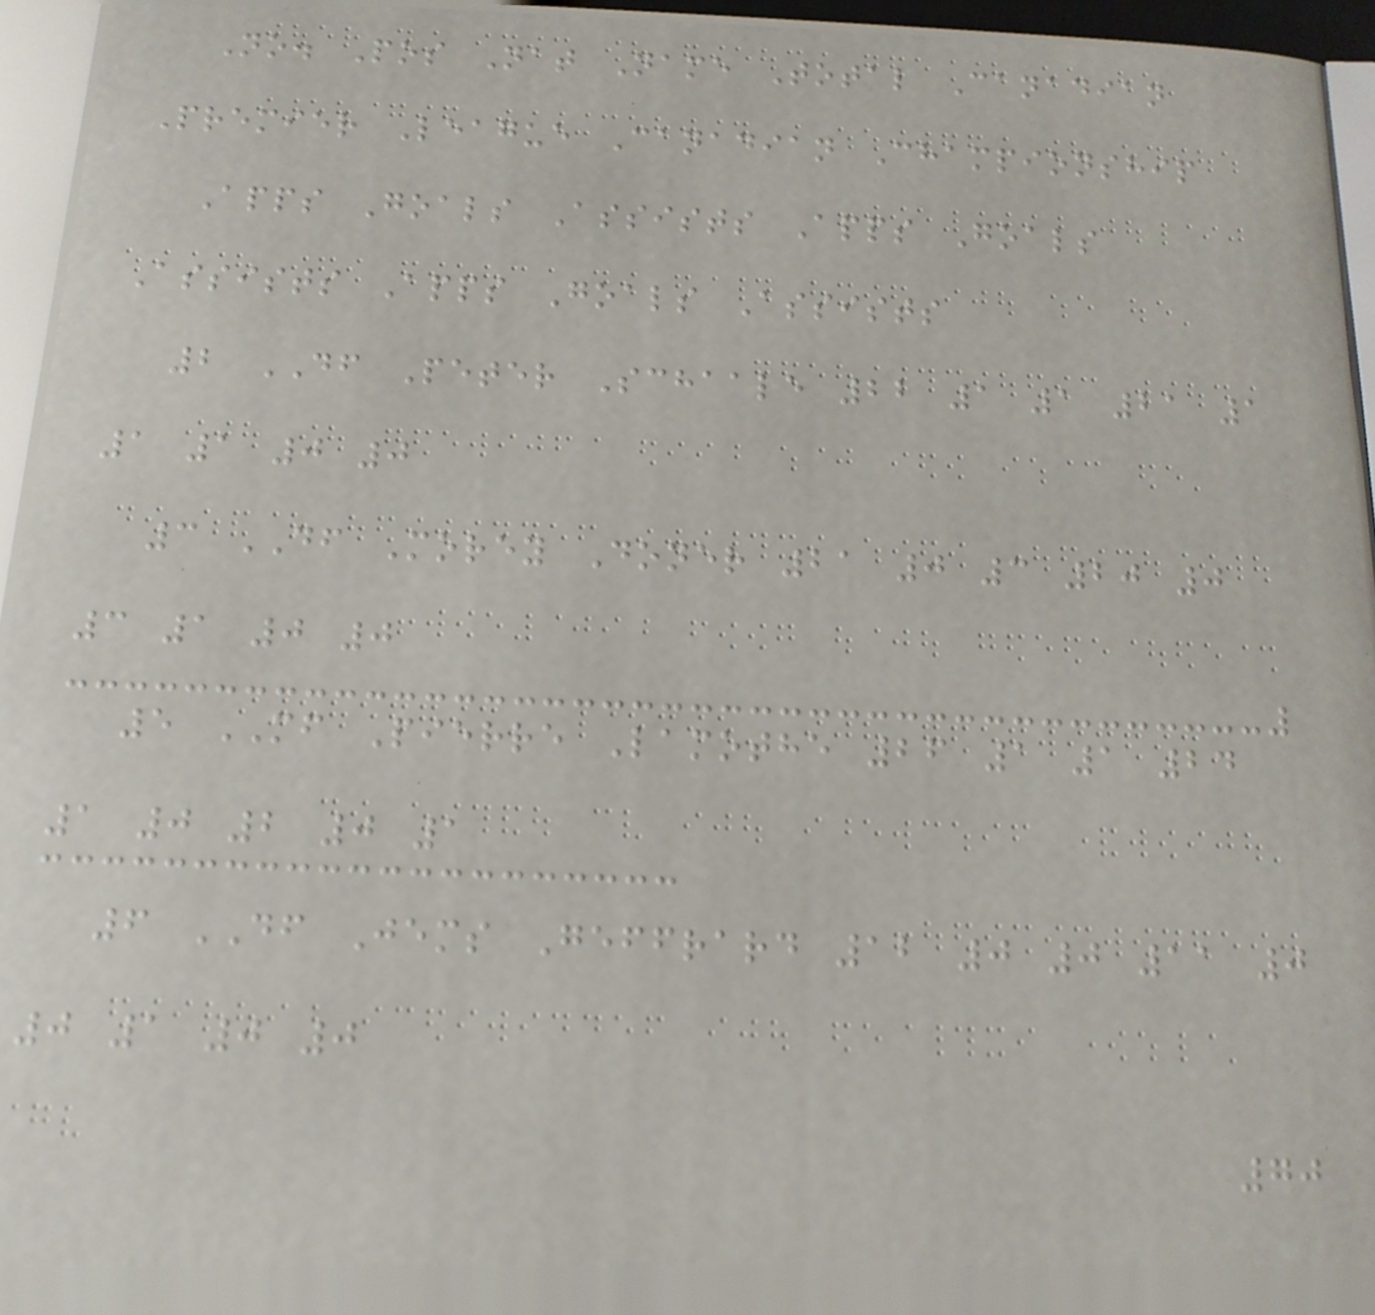No. Pos Nat Name Total Canadian
Premier League Canadian Championship
Apps Goals Assists Apps Goals
Assists Apps Goals Assists
2 DF Peter Schaale 22 1 1 21 1
1 1 0 0
3 DF Morey Doner 21 0 3 20 0
3 1 0 0
5 MF Pierre Lamothe 26 1 1 24
1 0 2 0 1
6 DF Jems Geffrard 12 0 0 11 0
0 1 0 0
70
